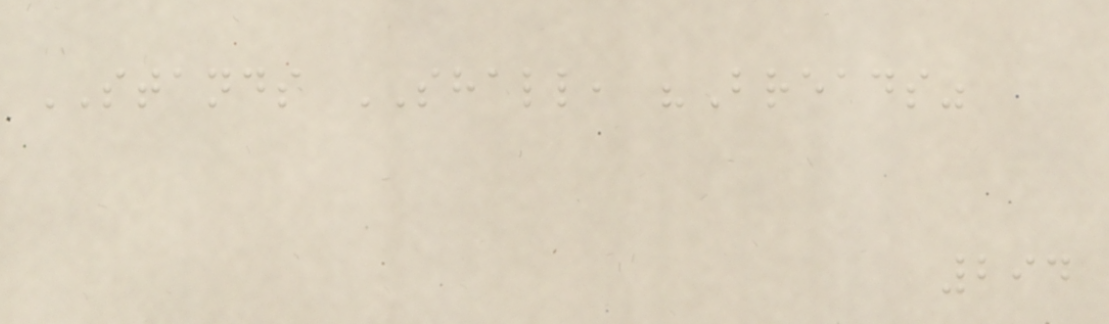STANDS SHALL, "Breads"
294
